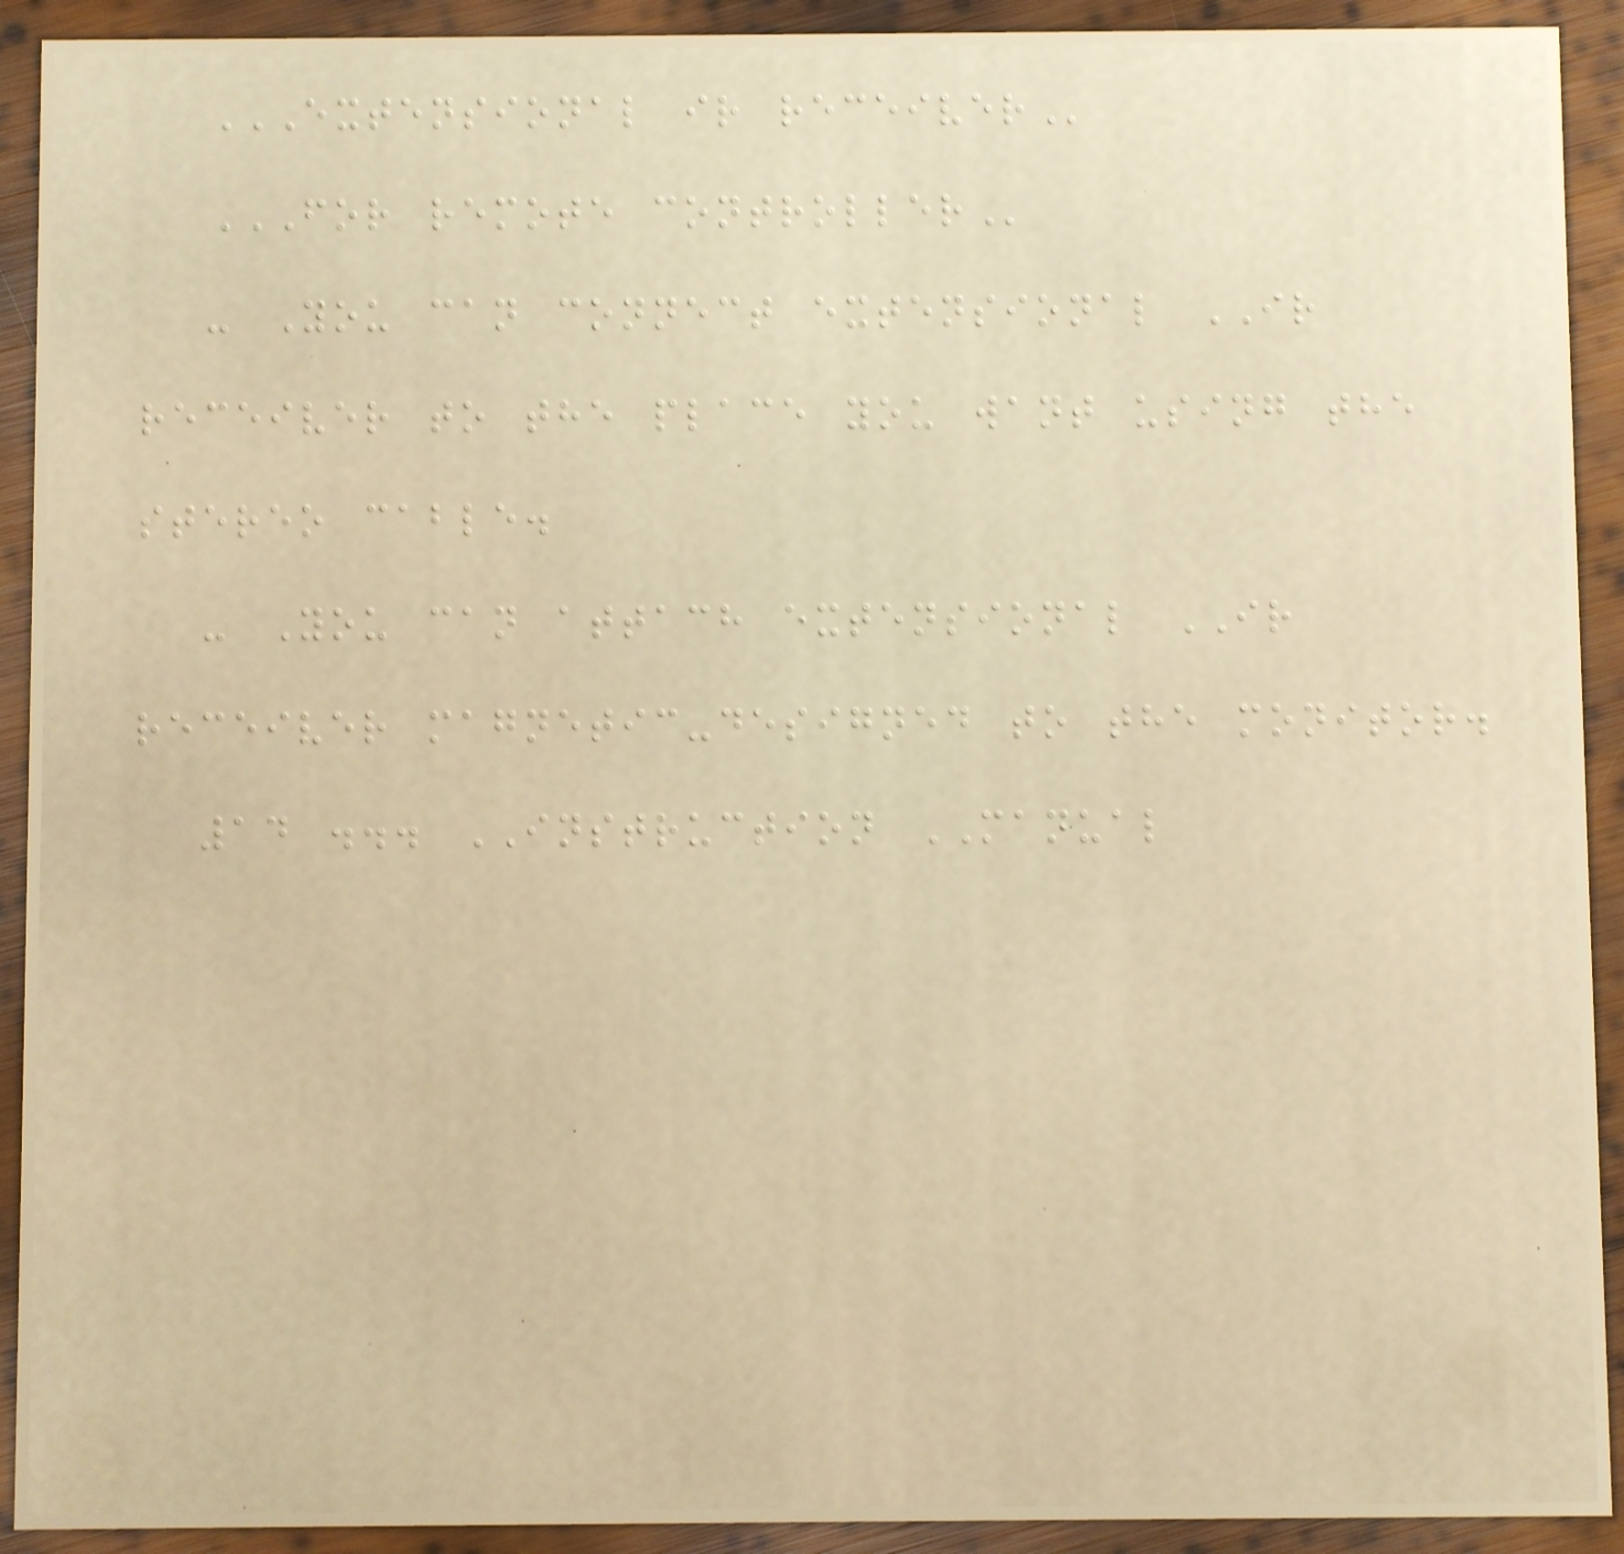EXTENSIONAL IR RECEIVER
FOR REMOTE CONTROLLER
- You can connect extensional IR
receiver to the place you want using the
stereo cable.
- You can attach extensional IR
receiver magnetic-designed to the monitor.
14 ... INSTRUCTION MANUAL
